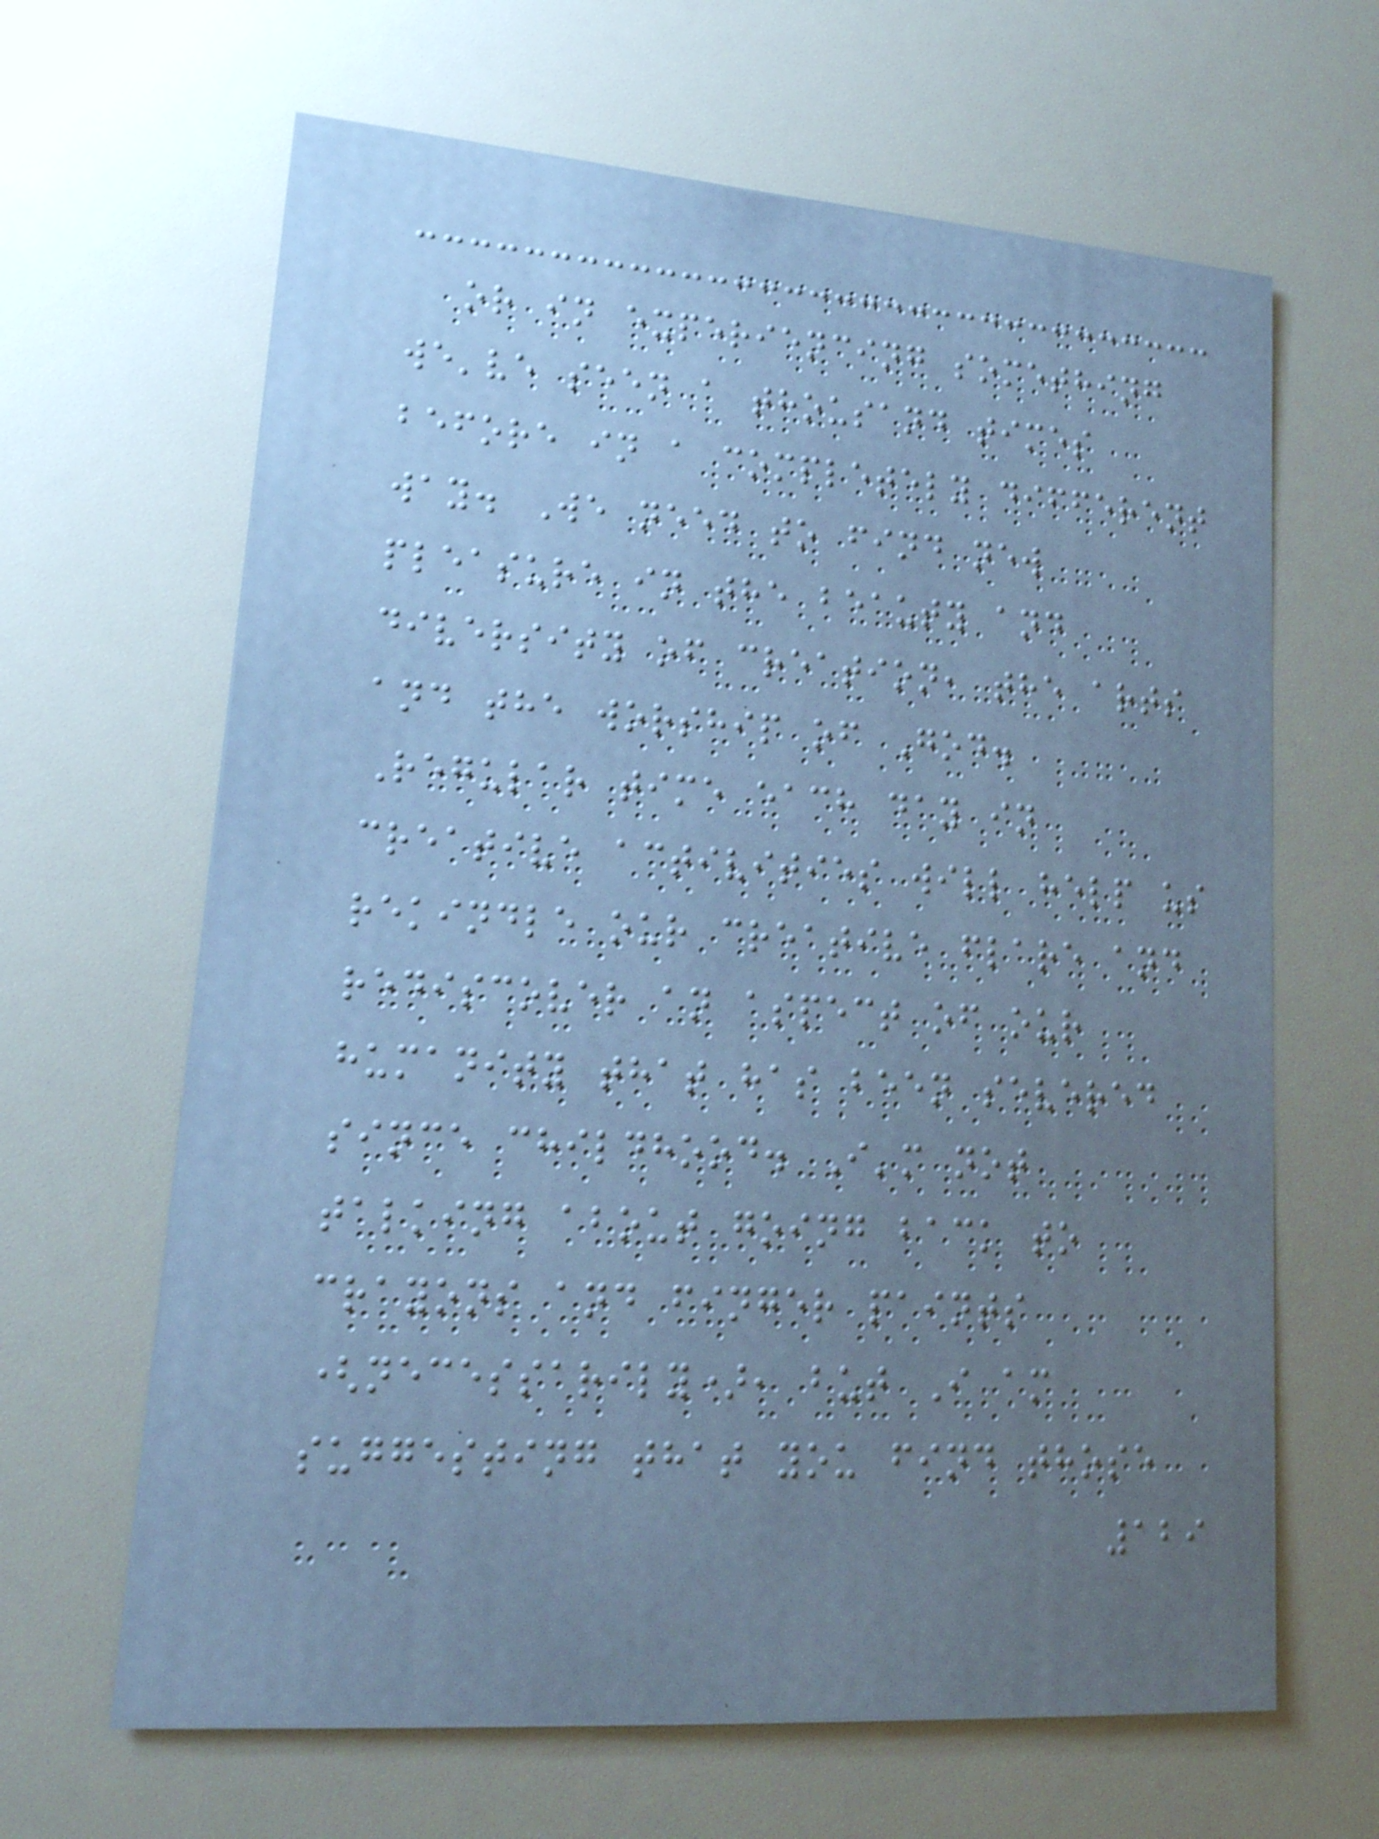or in experiencing something
we've seen a thousand times
before in a completely different
way. We need to find new
pleasure in the beauty and
diversity of creation, the arts
and the worship of God.
Regular time each day in
creative activities will help us
rekindle our creative flare and
rediscover an aspect of our
humanity that has been severed
since childhood. I'm not
talking about going back to
crayons and finger paints
(necessarily), but I am
suggesting that you find those
129
